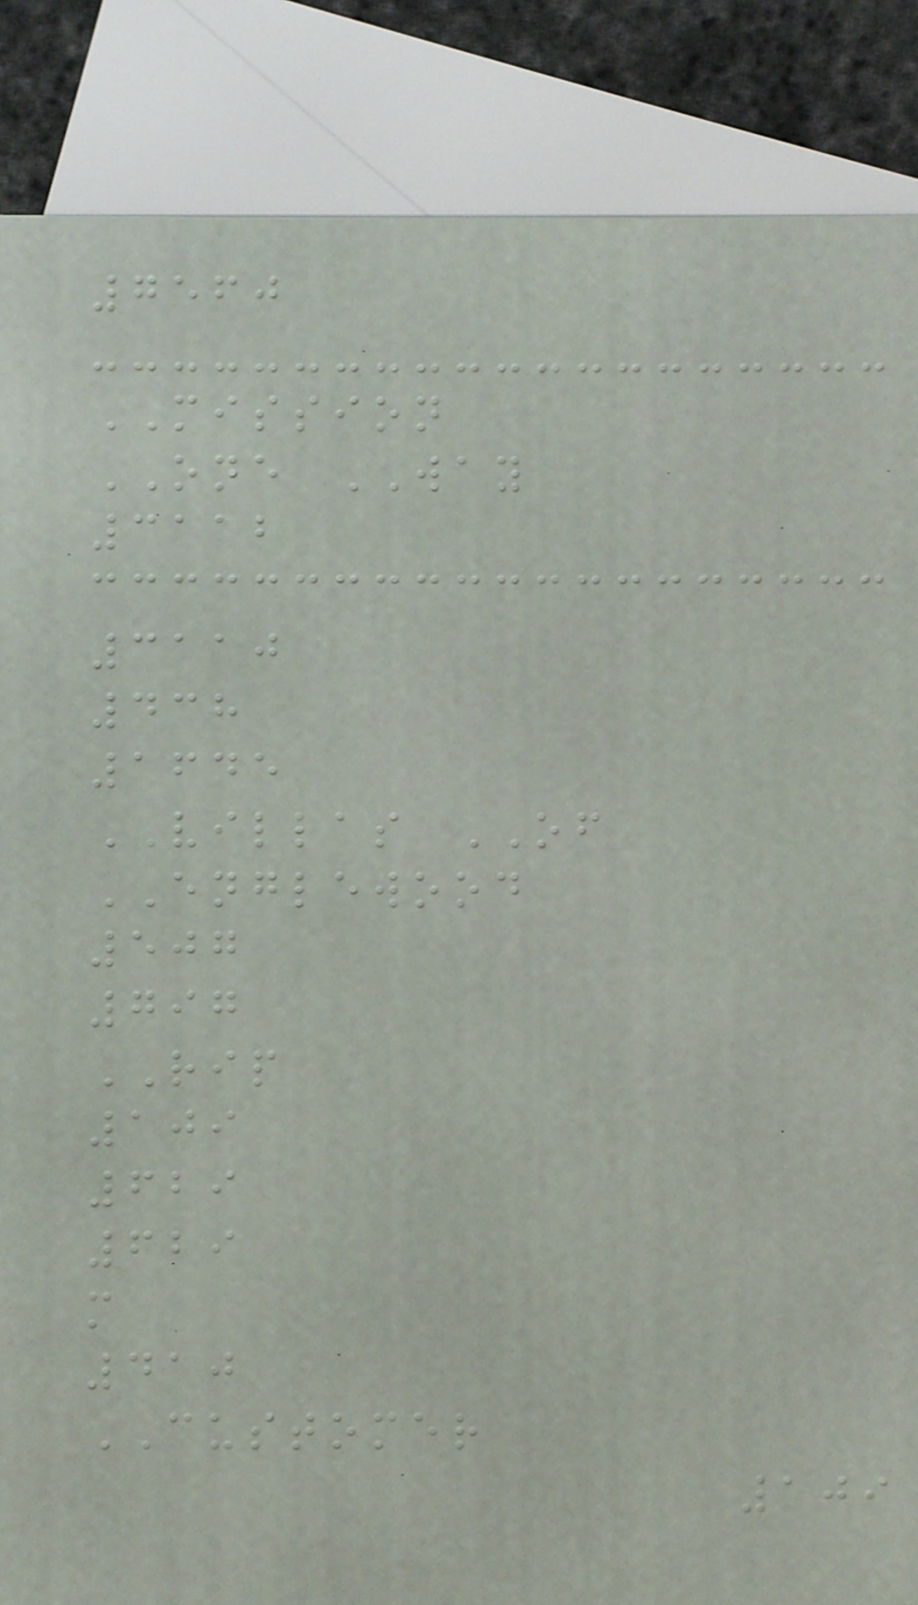7560
MISSION
ONE WAY
3112
3110
438
1645
VILLAS OF
ENGLEWOOD
507
797
RIP
109
629
629
m
410
CUSTOMER
109
